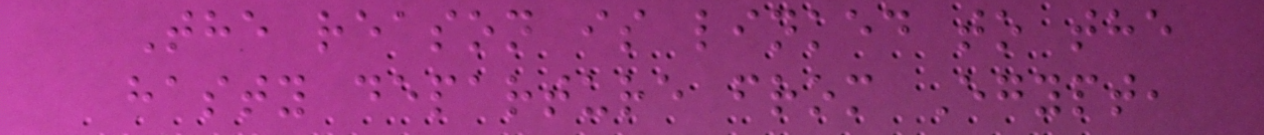The reason is linked to the
hasty departure from Egypt,
